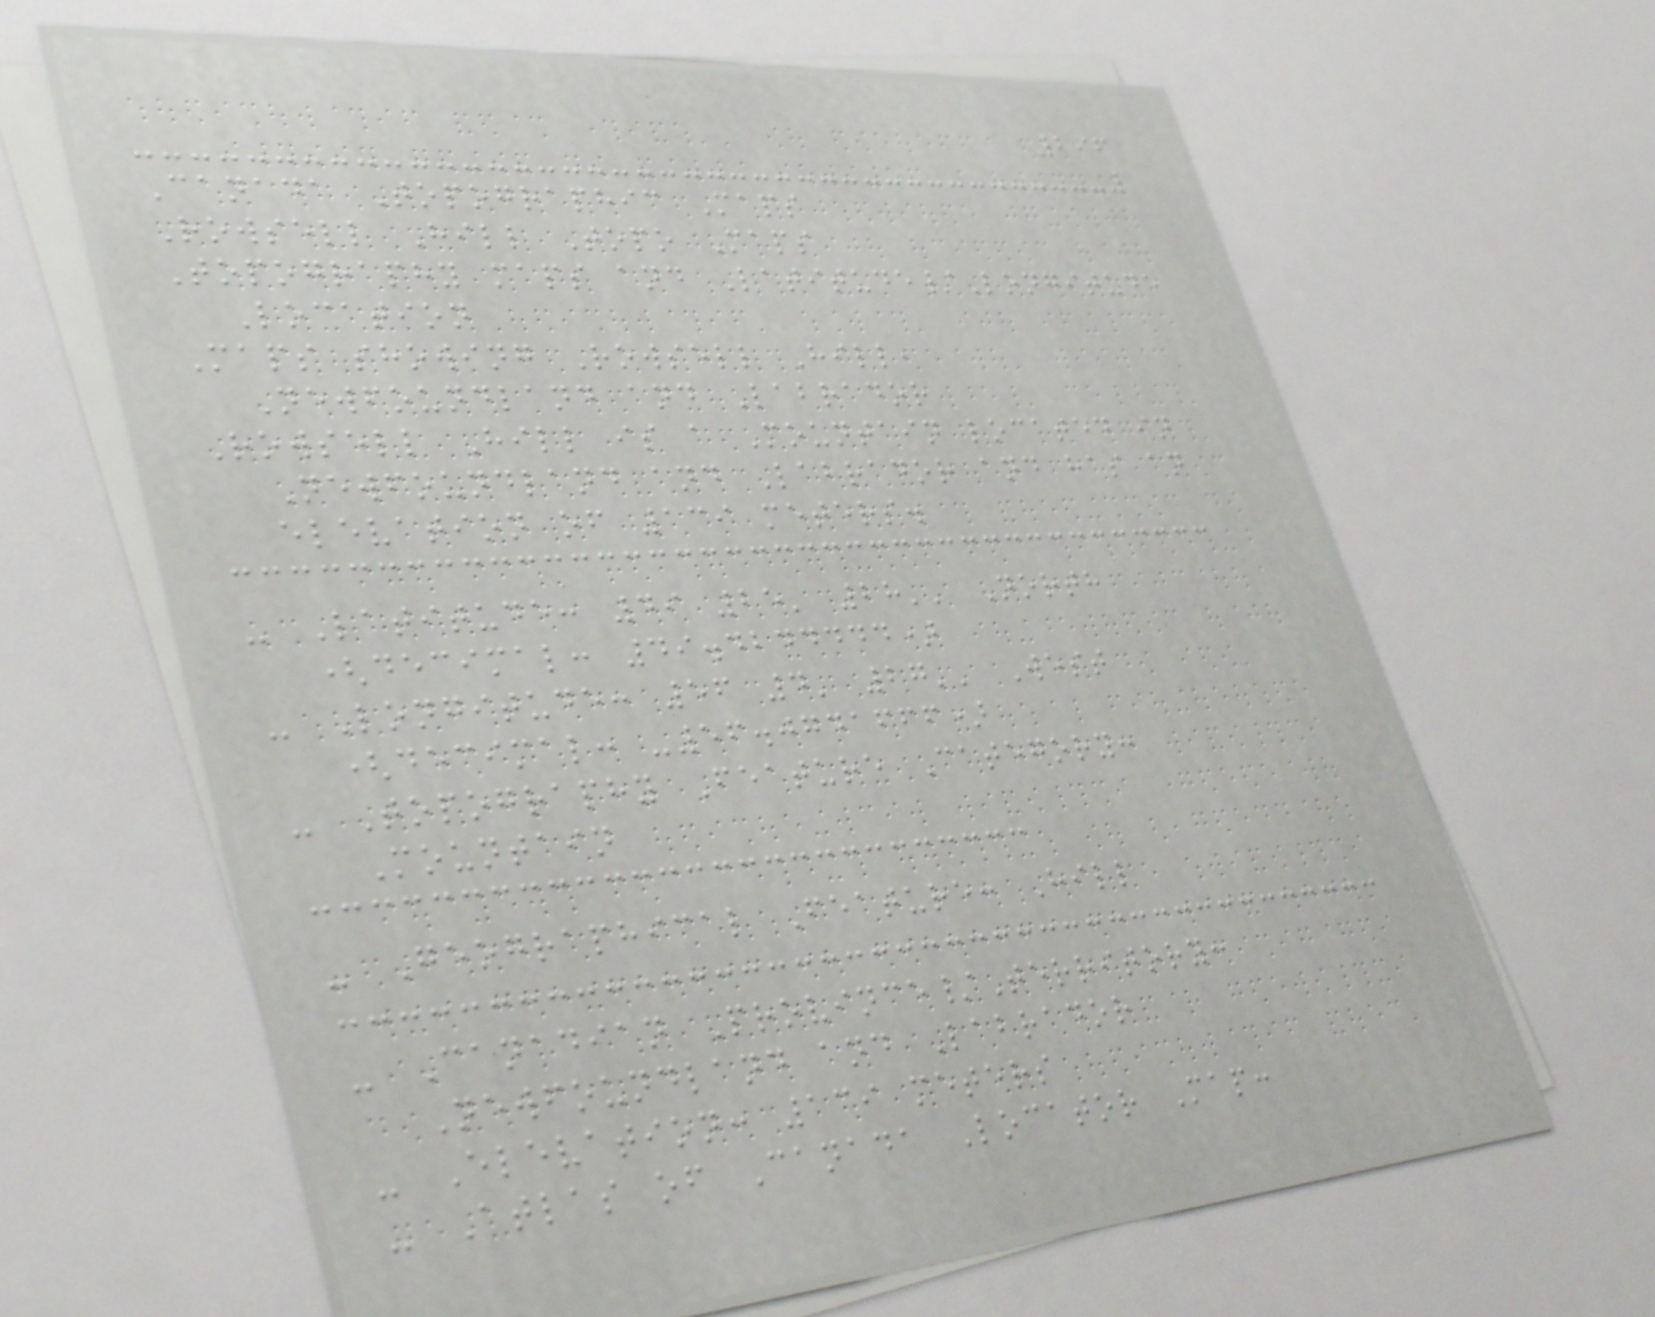296
Canada Topographic Maps
Rowsell Hill Topo Maps
Topography maps and Latitude/Longitude
Location
Maps showing Rowsell Hill,
Newfoundland and Labrador
Rowsell Hill is a Mountain located in
Newfoundland and Labrador and has an
elevation of 139 meters.
- Latitude: 49 25' 28'' North
(decimal: 49.4244444)
- Longitude: 56 4' 27'' West
(decimal: -56.0741666)
- Topography Feature Category:
Mountain
- Geographical Feature: Hill
- Canadian Province/Territory:
Newfoundland and Labrador
- Elevation: 139 meters
- Atlas of Canada Locator Map:
